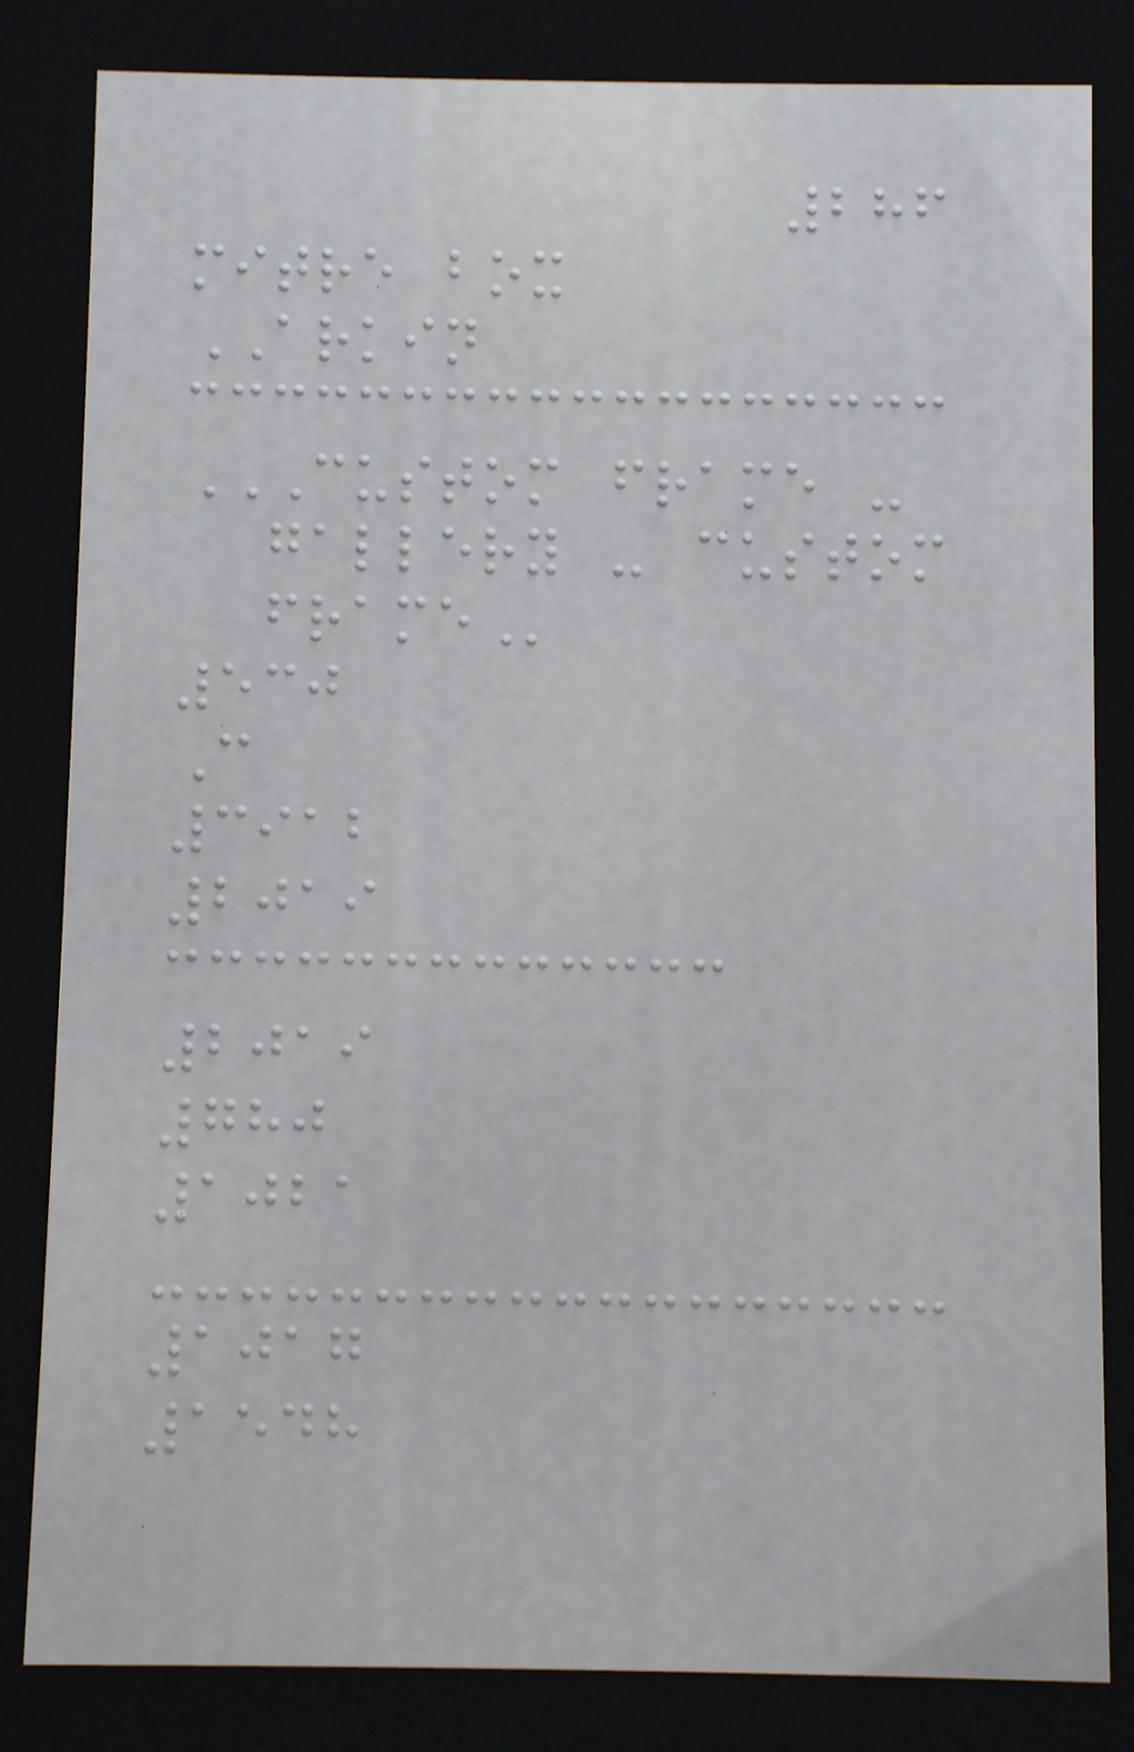286
mitre box
ARKIN
CUSTOM FRAME -
GALLERY - CUSTOM
FRAME
530
C
3912
2019
2019
780
1021
1017
1548
